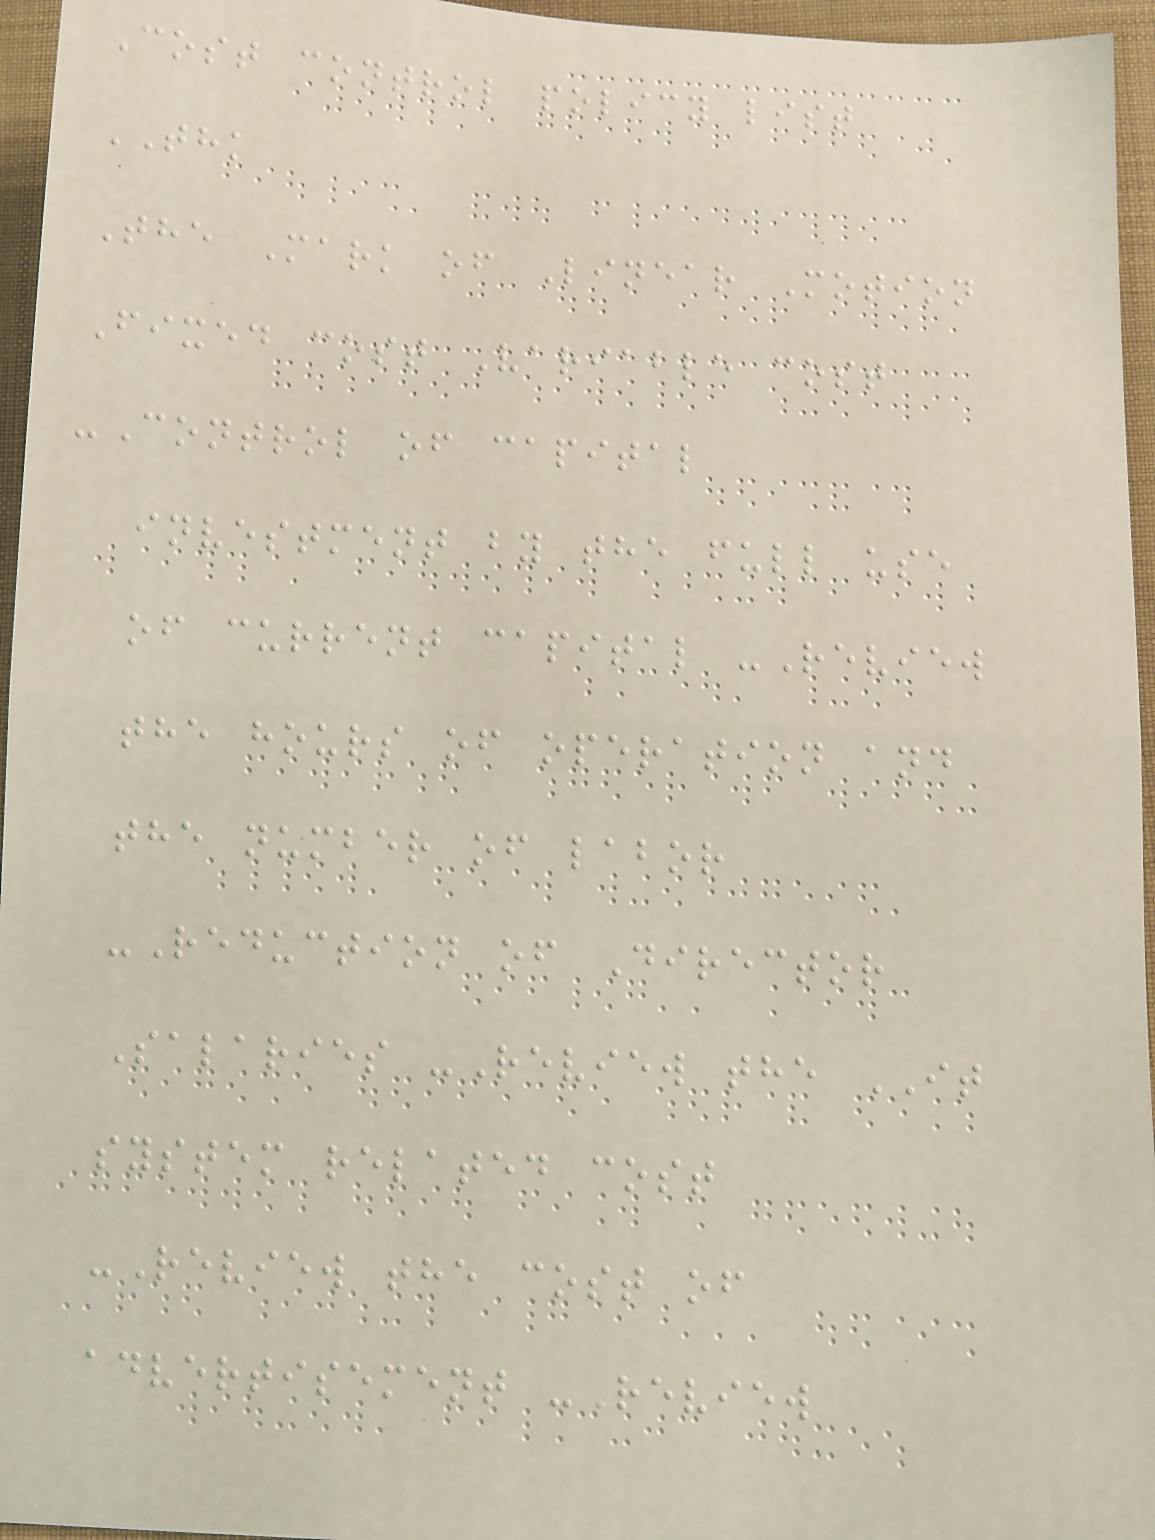Cost control policy list
THK
The Mark of Linear Motion
Fixed cost Variable cost
-Control of capital
investment by the full use
of current capital -Review
the hours of operation and
the number of labor
-Reduction of Director
Salaries -Review the IT
system related cost
-Review the cost of
advertisement -Review
